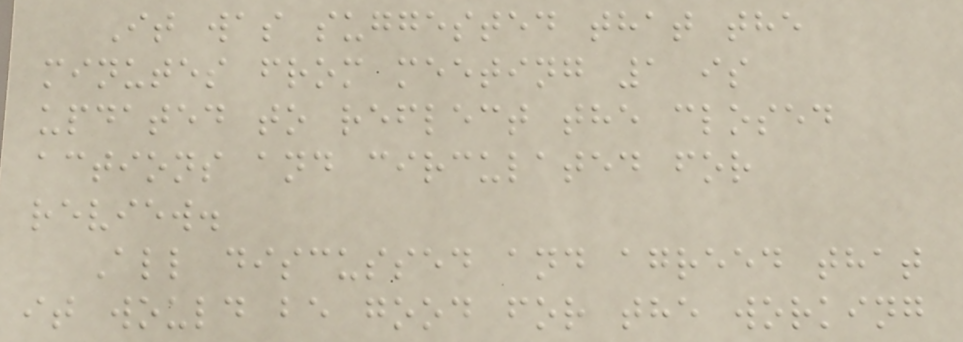It was suggested that the
minutes from meeting 1 is
updated to reflect the closed
actions and circulated for
review.
All discussed and agreed that
it would be good for the working
